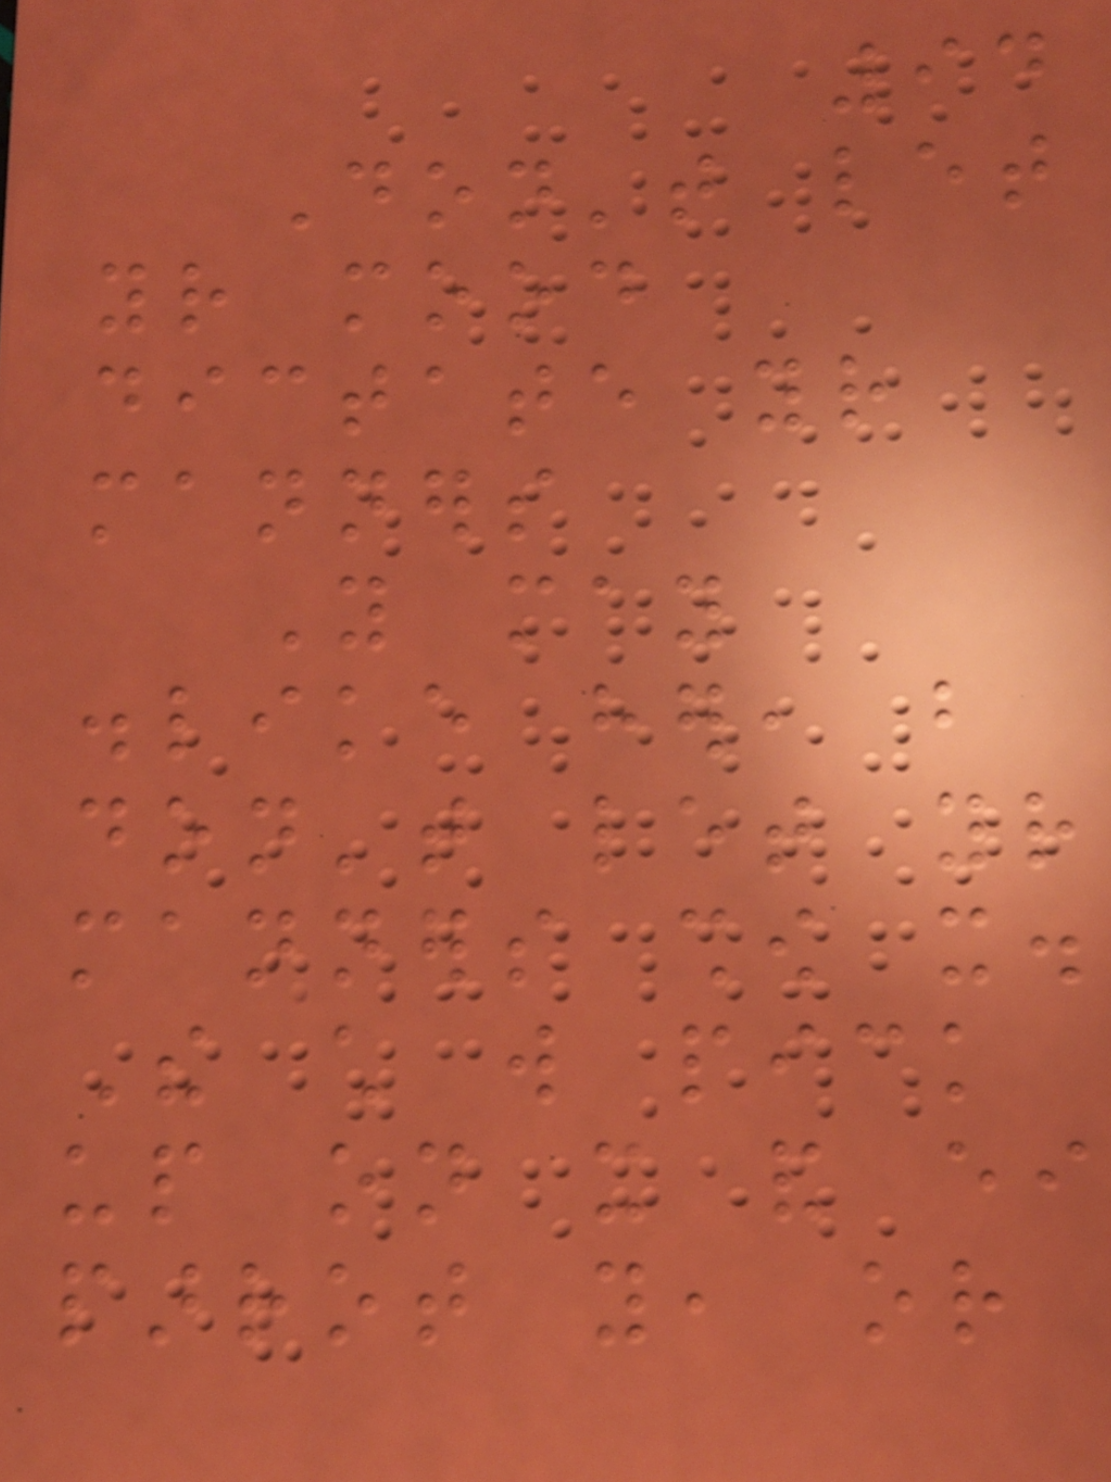94
Don't let
your mood
dictate your
manners
You may
dislike her, but
don't let your
manners show it.
The child will pick
up on it and either
parrot you, or
